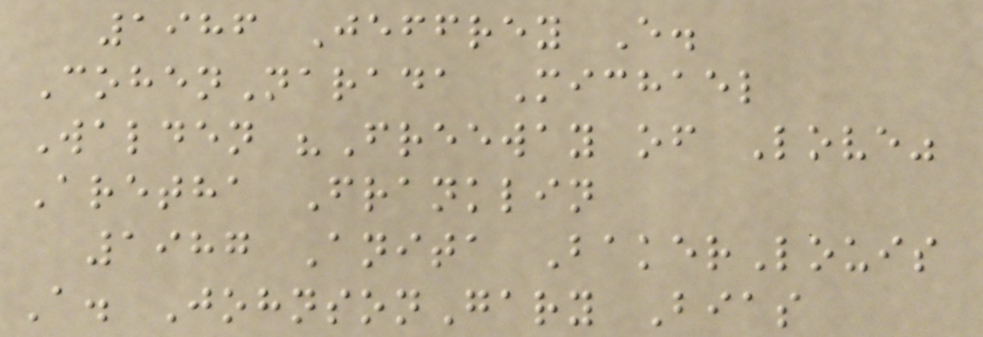1986 Jeffrey E.
CohenNarada Michael
Walden "Freeway of Love"
Aretha Franklin
1987 Anita BakerLouis
A. JohnsonGary Bias
